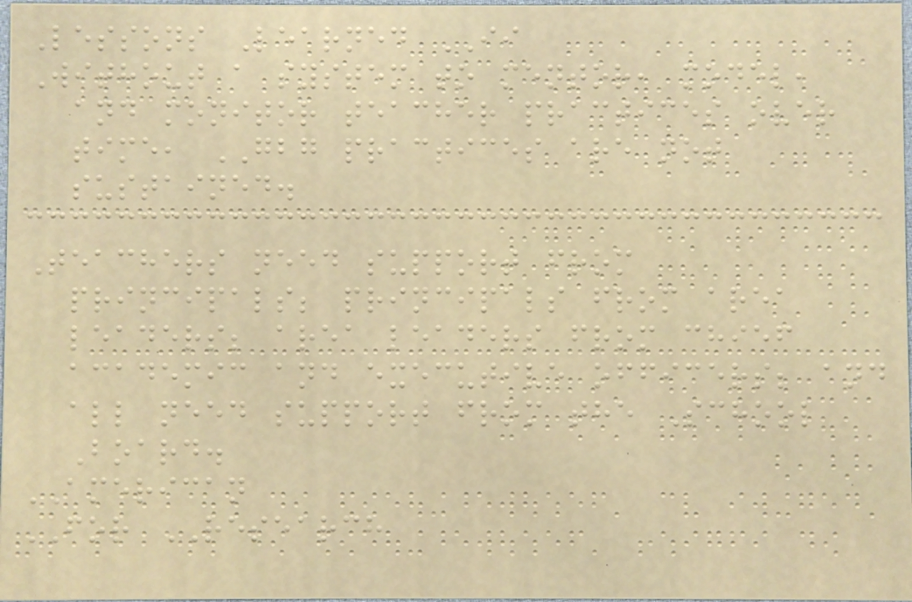Lessons Learned II
Without a system to mentor, model,
and monitor teacher practices over
time, GBG practices are not
sustained.
Teachers need support from
principals; principals from area
leaders; area leaders from chief
academic and executive officers; and
all need support from the School
Board.
AMERICAN
FOR RESEARCH
